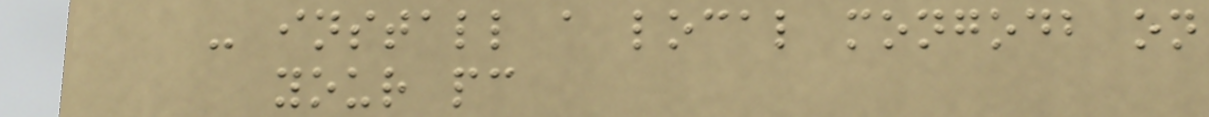- install a local mongodb on
your pc
